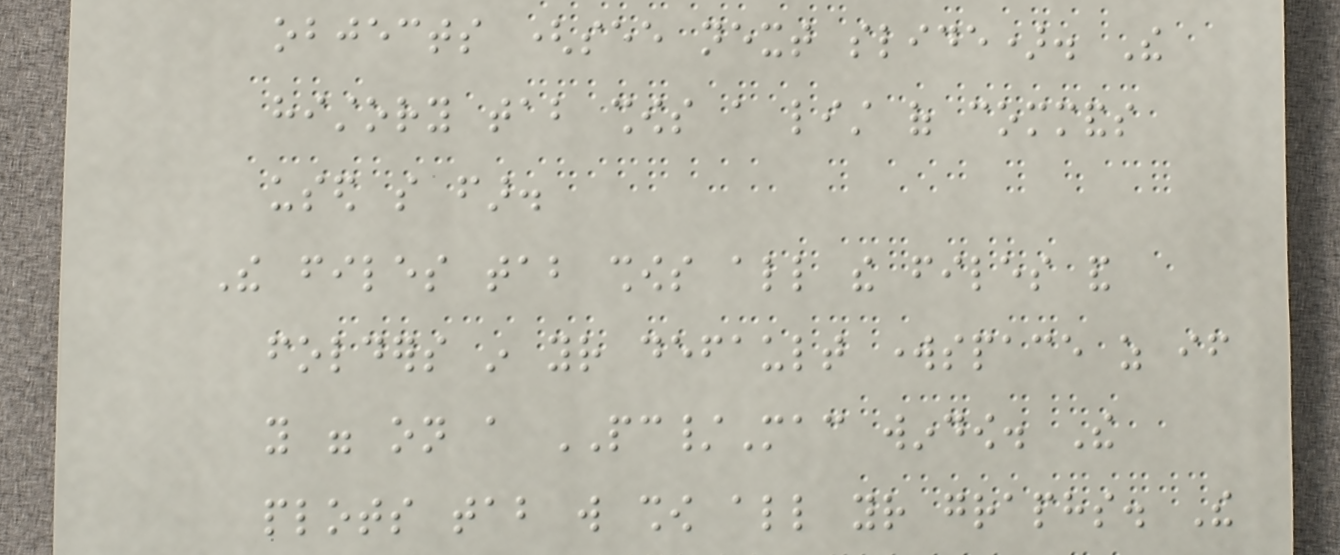objects (see next slide). The
history tab shows a list of commands
used so far.
The files tab shows all the files and
folders in your default workspace as if
you were on a PC/Mac window. The
plots tab will show all your graphs. The
